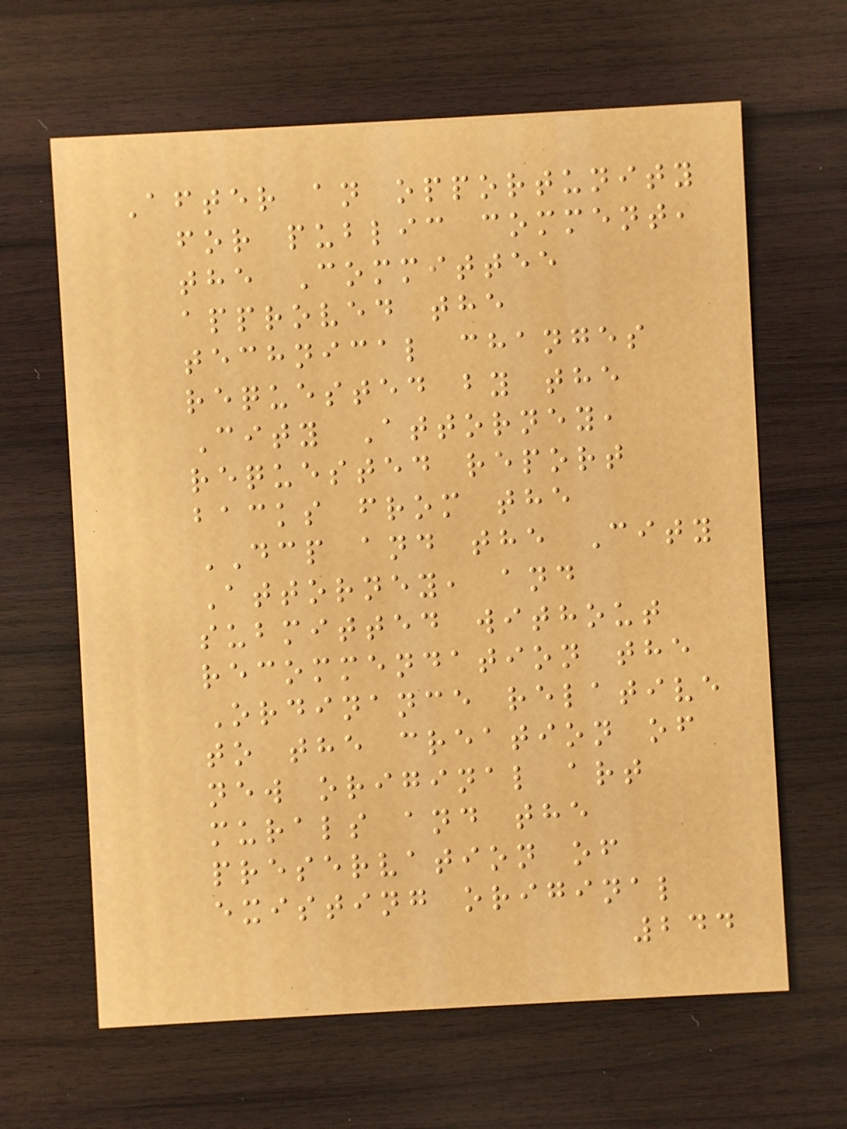After an opportunity
for public comment,
the Committee
approved the
technical changes
requested by the
City Attorney,
requested report
backs from the
DCP and the City
Attorney, and
submitted without
recommendation the
Ordinance relative
to the creation of
new original art
murals and the
preservation of
existing original
244
